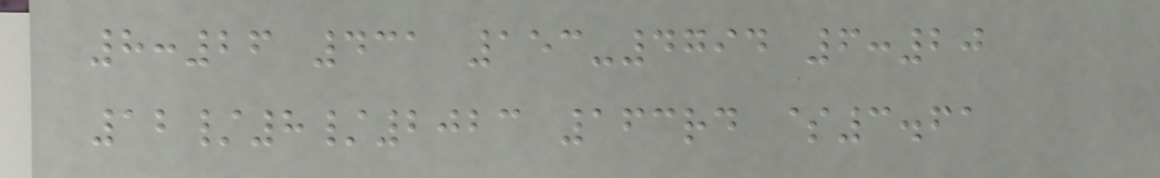8:26 431 153-4794 6:20
12/8/2023 163rd $3.61
